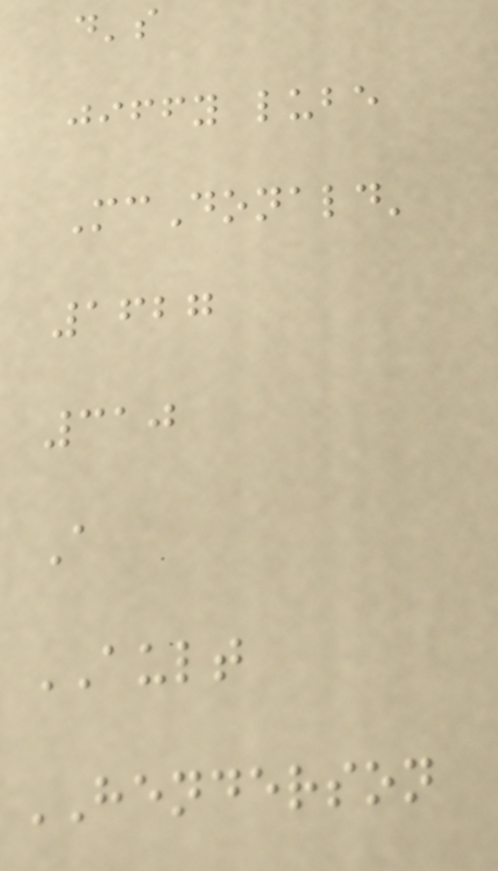d's
jiffy lube
McDonald'
1627
310
A
AULT
HENDERSON
